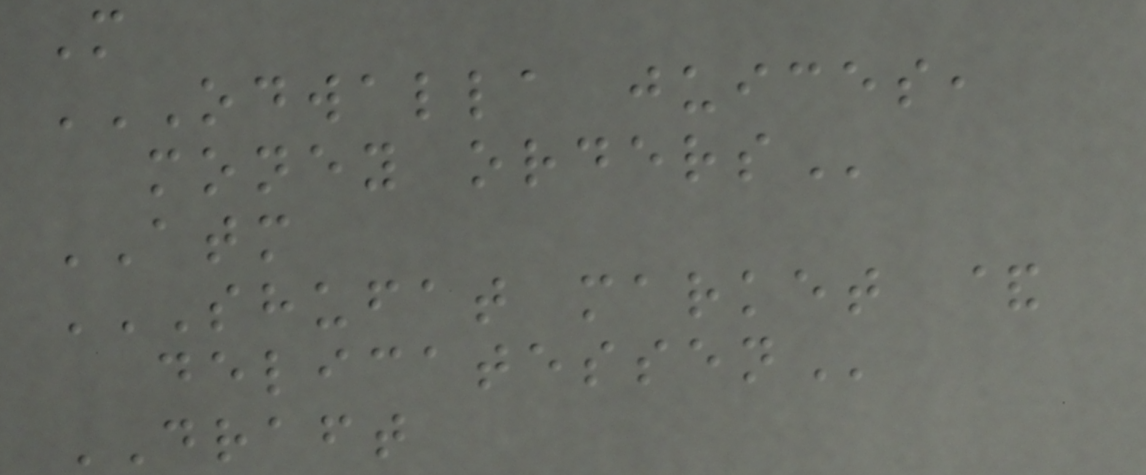M
ODWALLA JUICES,
MONEY ORDERS
ATM
SHUFAT MARKET &
DELICATESSEN
DRAFT
